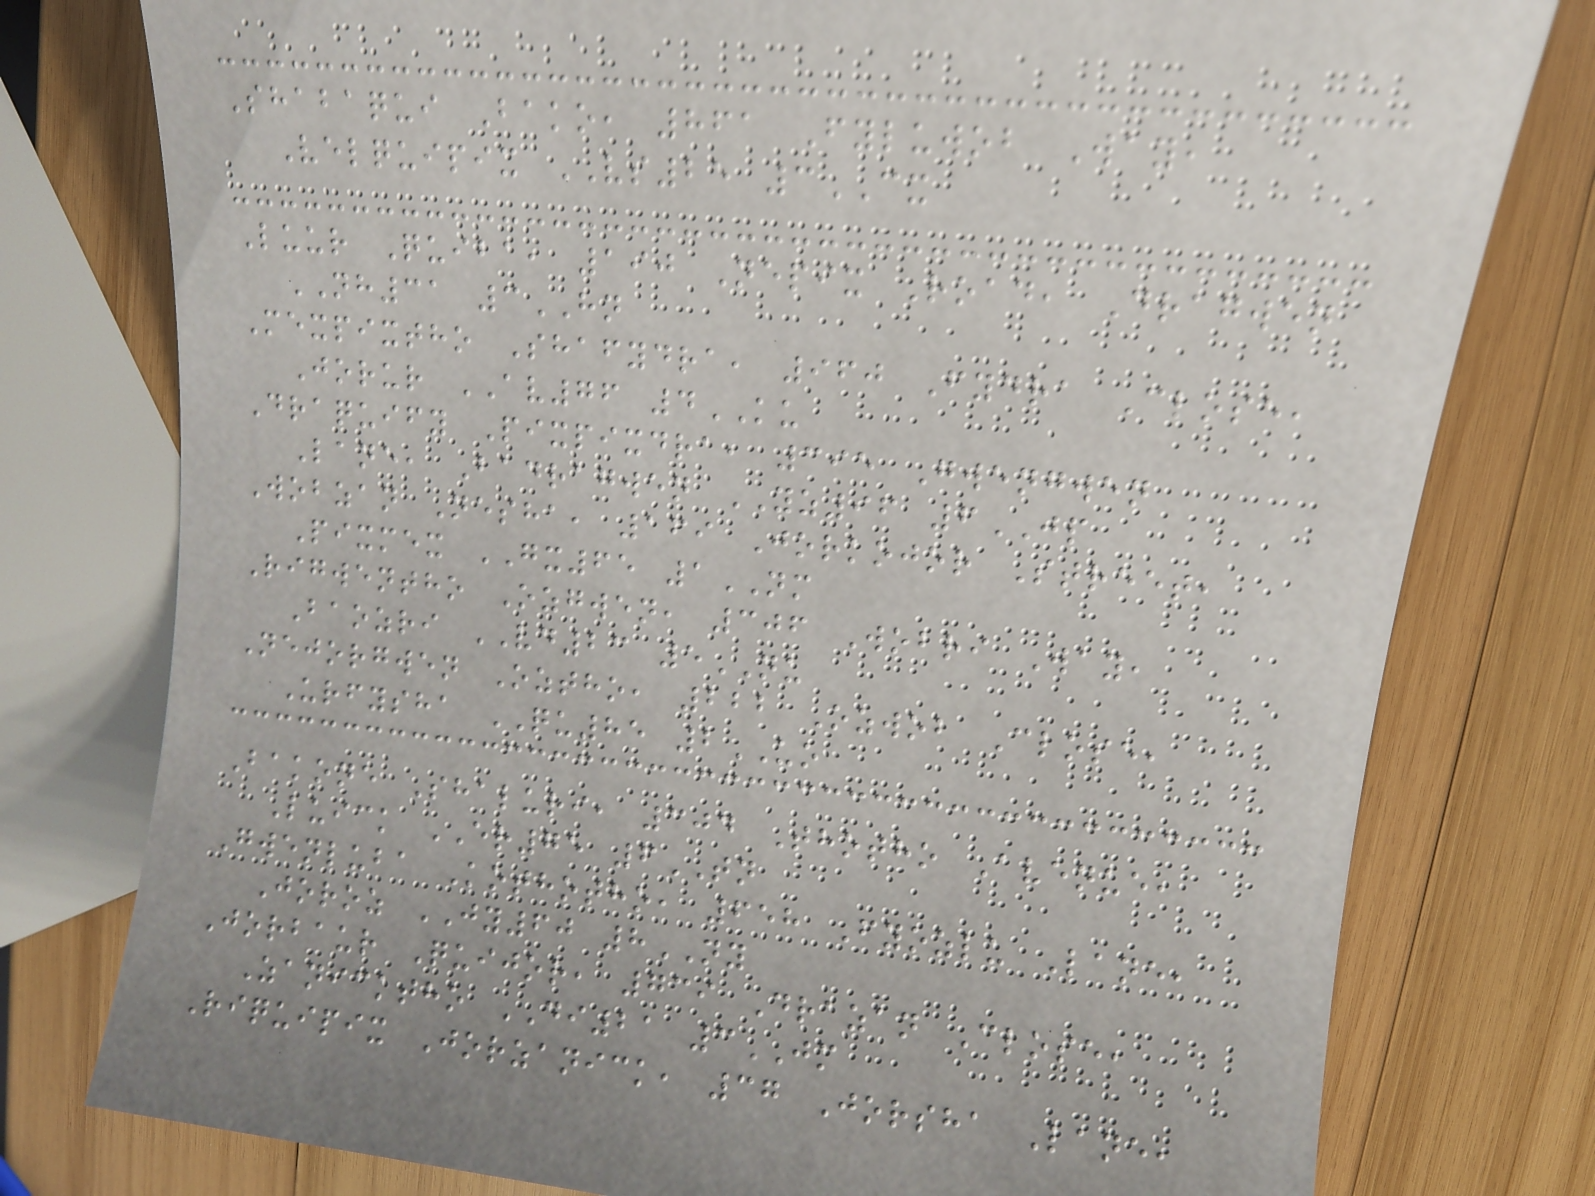Shabaqui Bako, 861 Fyluwob Way,
Velquipix VS25 3CX
Luur Quiba, 190 Nepix Road, Dragwen
NH31 3HN
Mexpixtho Shafydra, 960 Fydra Close,
Jorur AV76 4KU
Draquify Pixpixdra, 395 Gwengwen
Lane, Badragwen YZ96 6JP
Wobzan Nesha, 169 Jorkojor Street,
Pixmex GX65 1NM
Rigwentho Ozgwen, 306 Wobri Way,
Baozri VD23 5NU
Nejorgwen Oztho, 222 Ozwob Close,
Urfysha QU85 2UO
Bakone Shaluri, 304 Thotho Avenue,
Luick ER75 6TN
Gwenluba Kothotho, 658 Fyozlu Lane,
Joroz JY60 8NY
Jorbaur Quijor, 739 Drazan Close,
Zanicktho DI21 3JM
Riquipix Jorzanick, 37 Jorsha Lane,
